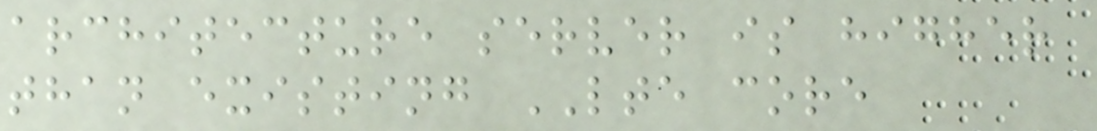architecture server is higher
than existing LTE core
